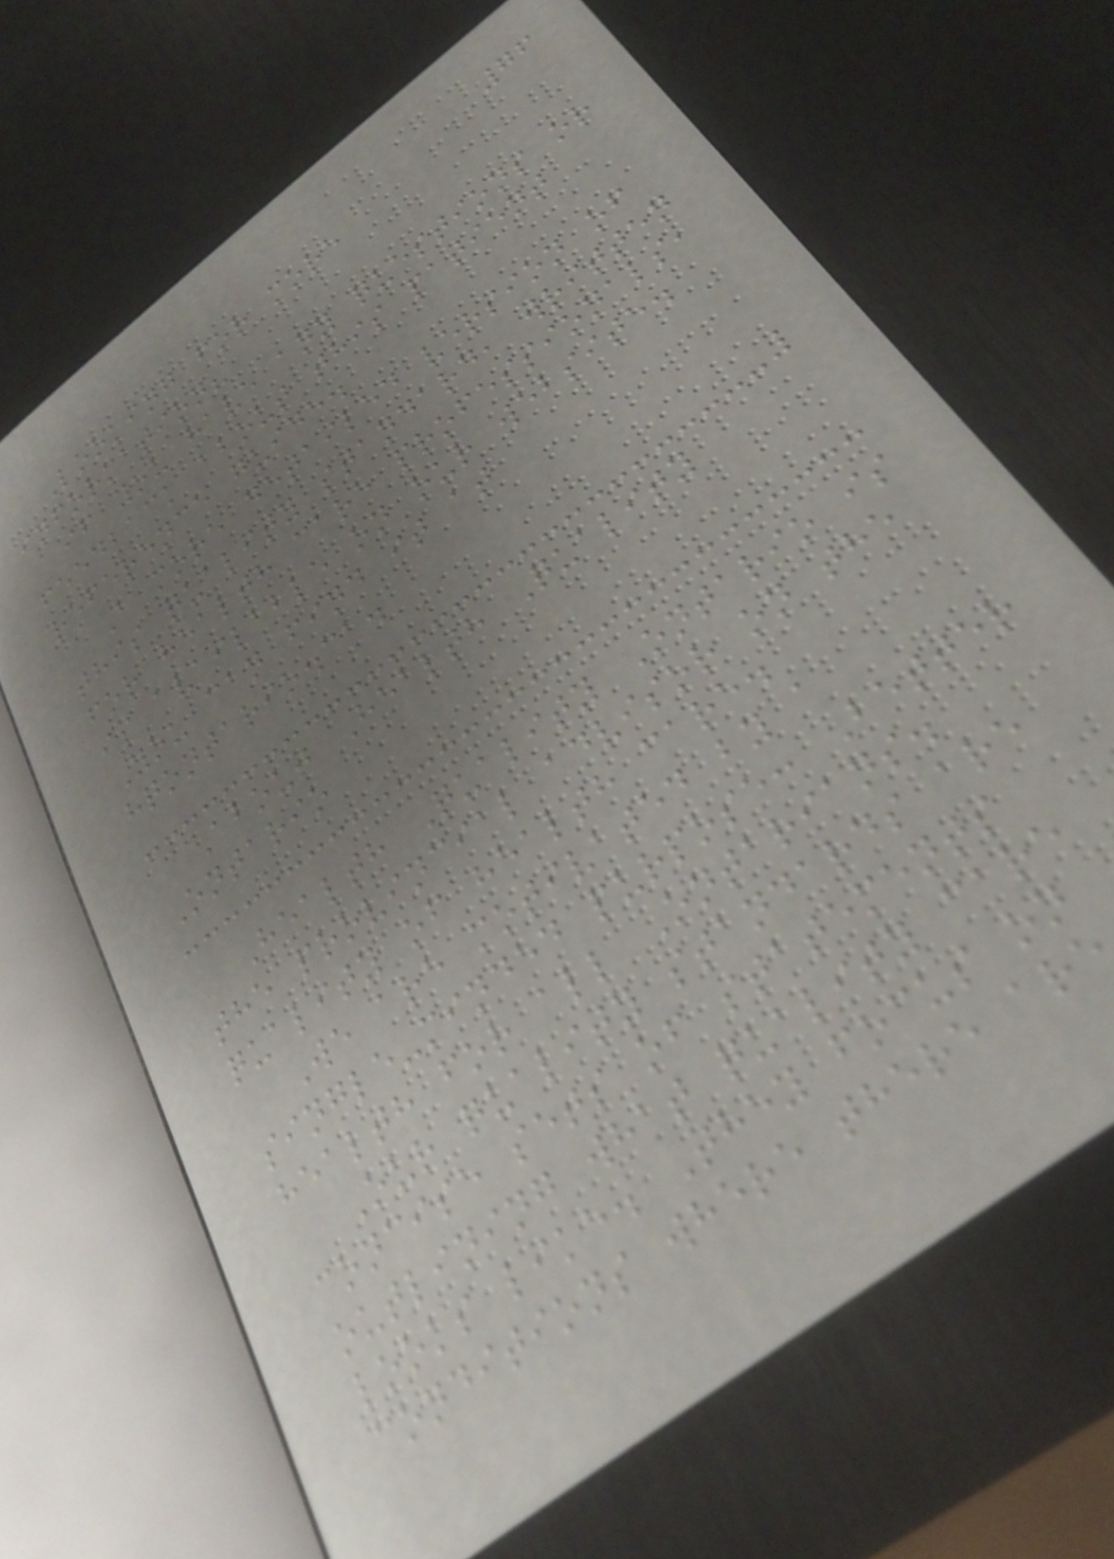76
Looking for more
information?
if you have any questions or
feedback about this patient
reference guide.
A more detailed version of
this quality standard, written
for health care professionals,
is available on our website.
You can find it at
hqontario.ca.
About Health Quality
Ontario
Health Quality Ontario is
the provincial advisor on the
quality of health care.
We are motivated by a
single-minded purpose: Better
health for all Ontarians.
Our quality standards are
concise sets of statements
outlining what quality care
looks like. They focus on
conditions where there are
